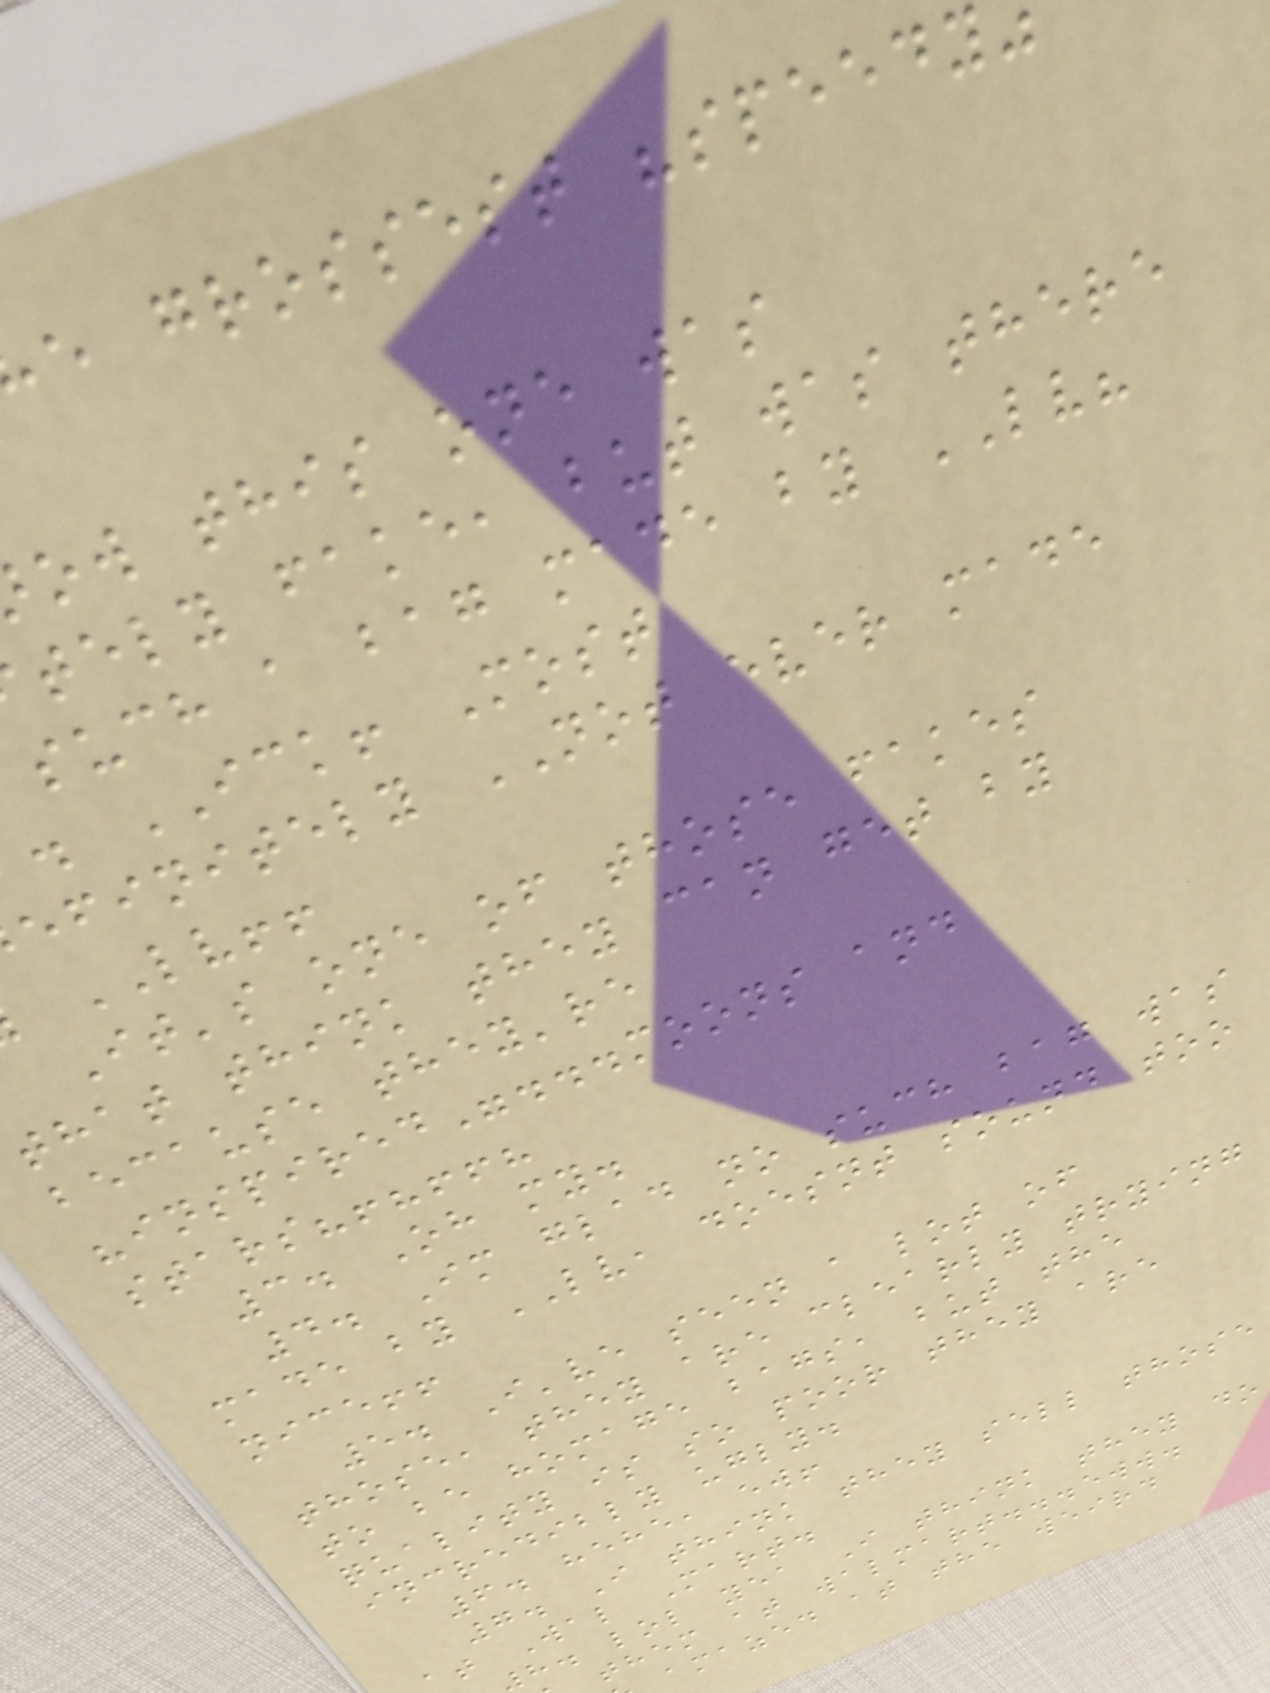e grossest "speedy
ow this one was
tely fake, but was there
such a bag made by LV?
. ICK! Most
efinitely NOT ever made
LV!!
It's one of those fakes
that think they can get by
because they're
"inspired"...moons and
stars?!?!!?
3. Oh my.
4. Im glad no such bag was
made by LV, doesnt sound too
nice!!
5. I've seen a lot of
those, they are clearly trying
to be homage bags, but the
quality is so poor they are
incredibly ugly.
6. hehe, ew!
7. I think they sell those
at Wal Mart.
h. lol yea I think they do
them at walmart...eww.
amazed at the weird
